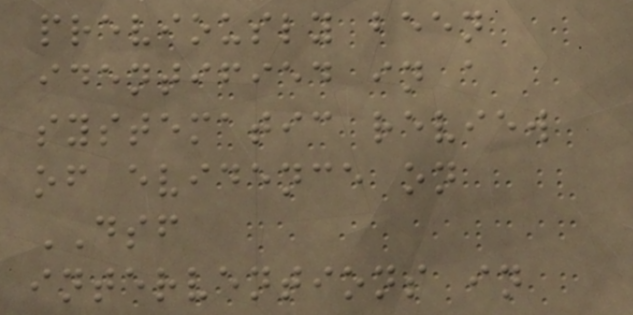previously been
identified in a
systematic review
of evidence on
DSF
interventions in
